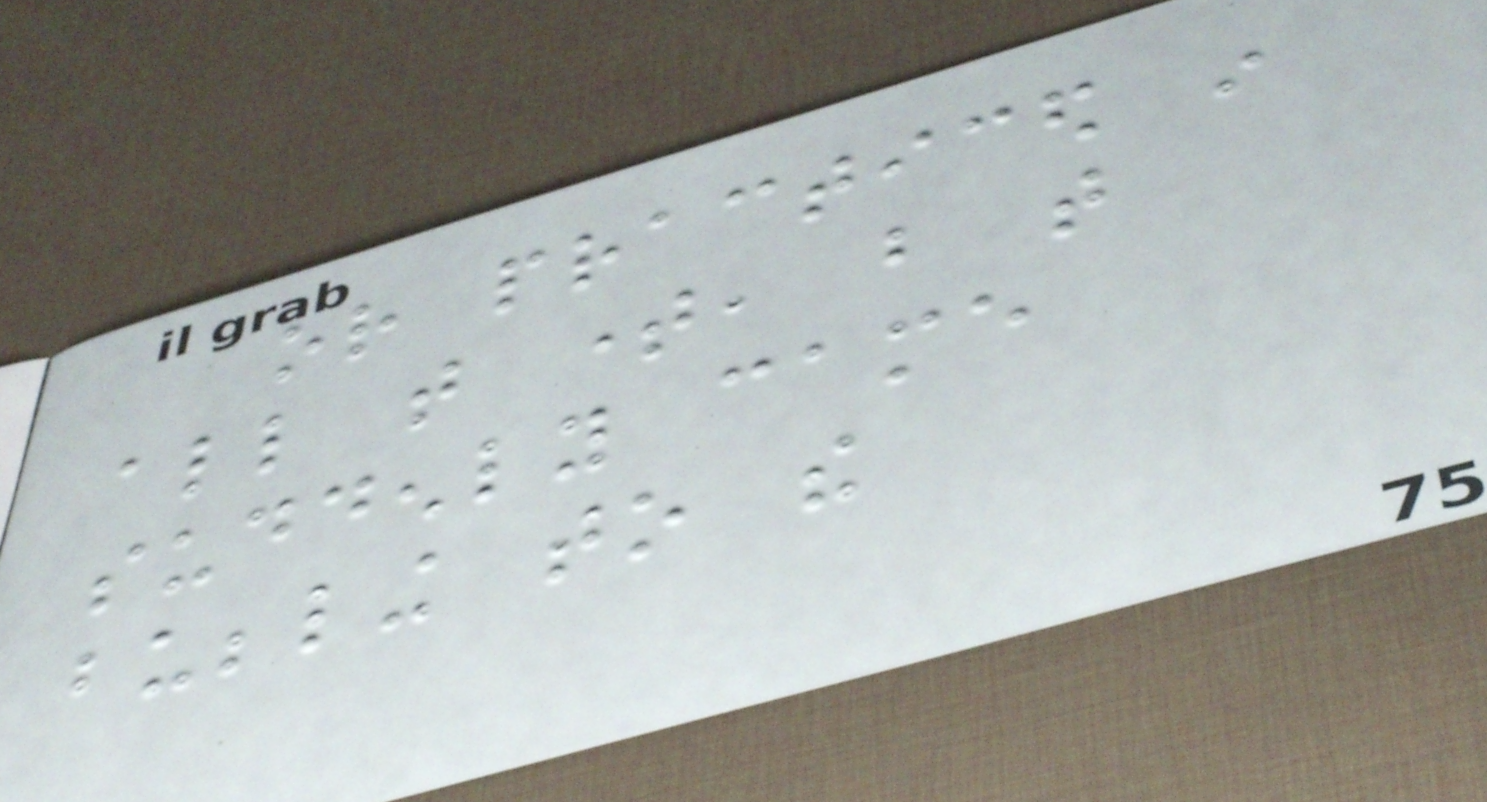or practiced in
all that time, but that
suddenly came
bubbling to the
